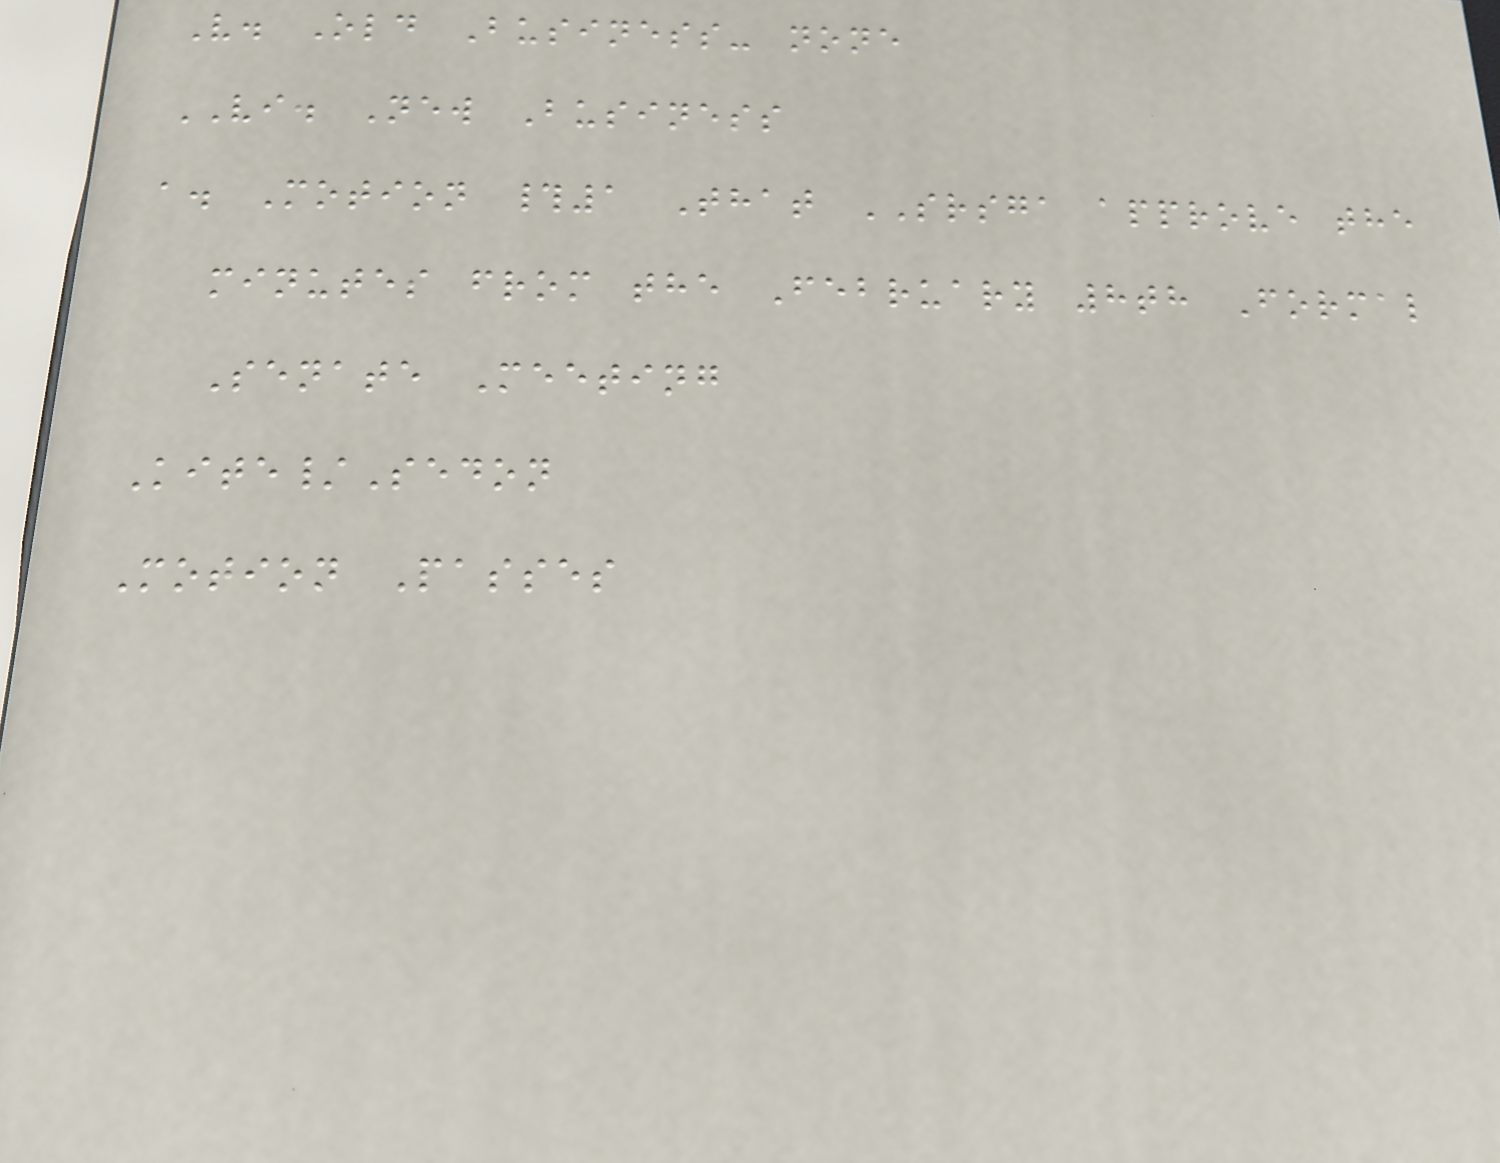V. Old Business- none
VI. New Business
a. Motion #1 That SRSGA approve the
minutes from the February 8th Formal
Senate Meeting
Kite/Sedon
Motion Passes
